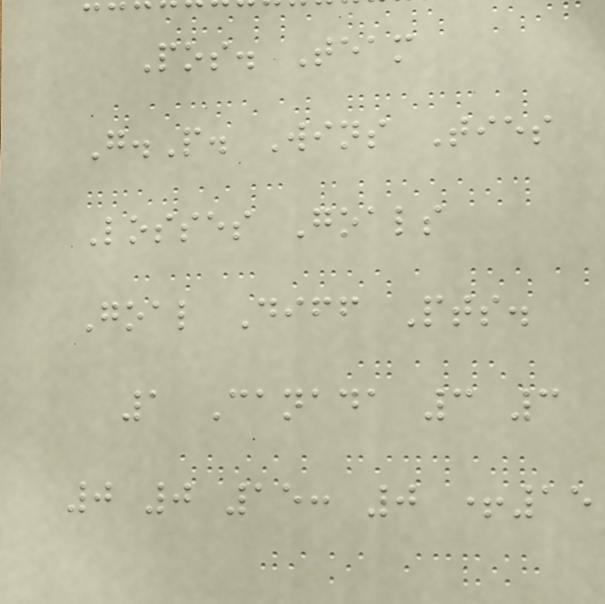Pos. Team
G.P. Wins Ties
Losses Goals
Goal Diff Pts.
1 Canada 3 3
0 0 15: 0 +15
